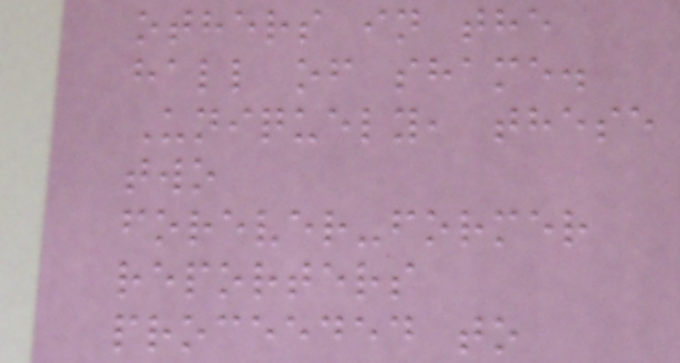others in the
hall of shame.
Uniquely, these
two
forever-former
reporters
proceeded to
